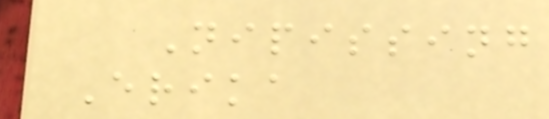Nipissing
Erika
